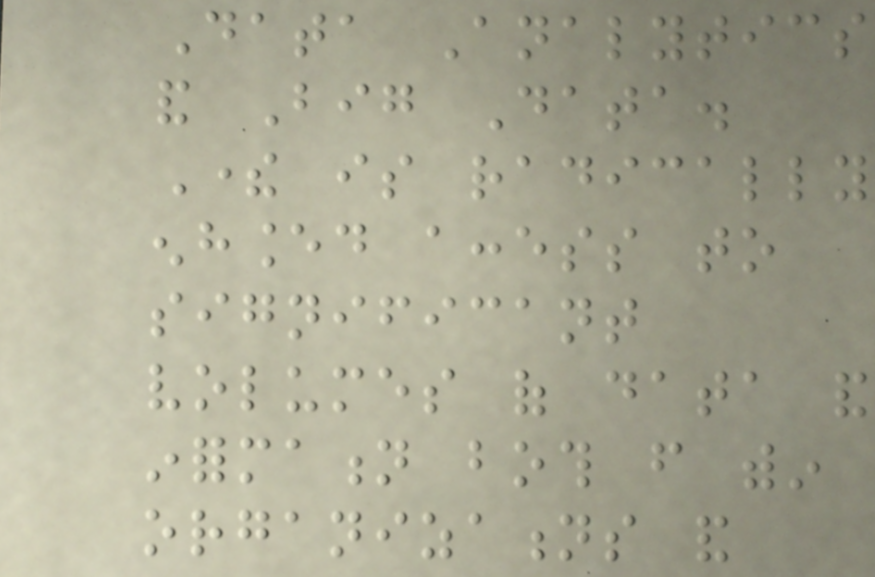Data Analytics
and Big Data.
There is radically
enhanced access to
significant
volumes of data and
information both from within
organizations and
